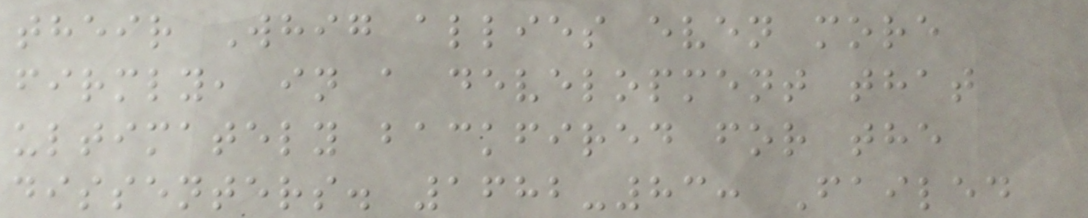their Whig allies even more
firmly, in a development that
ultimately backfired for the
dissenters. 1682-83: Failed
